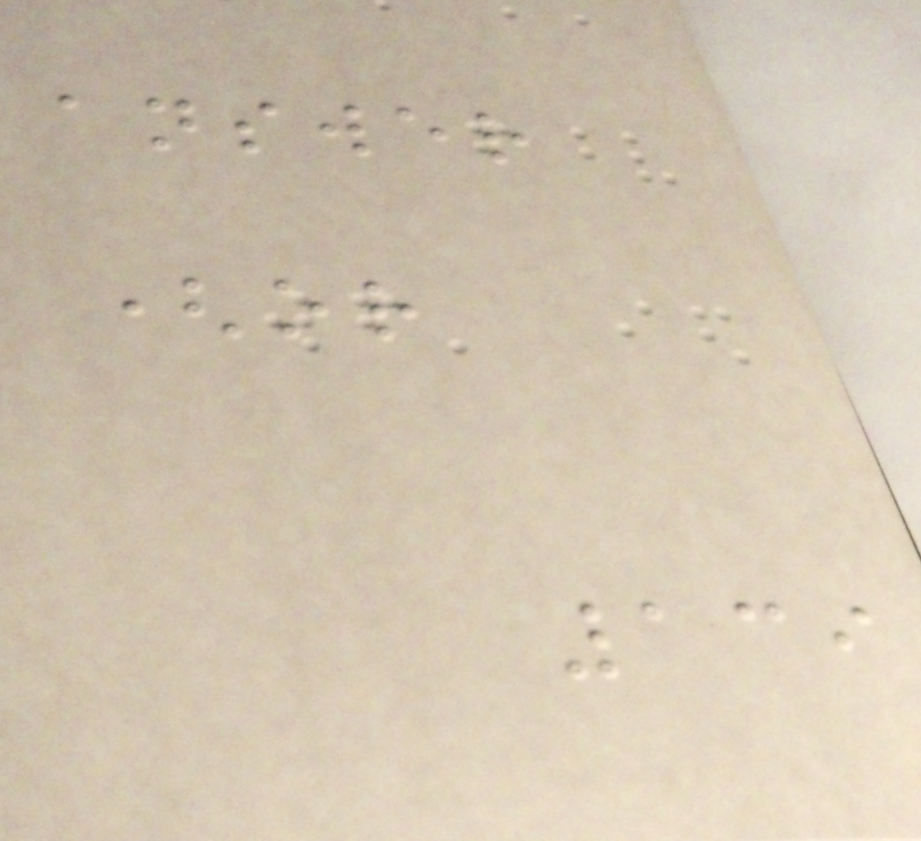answer
(or
139
